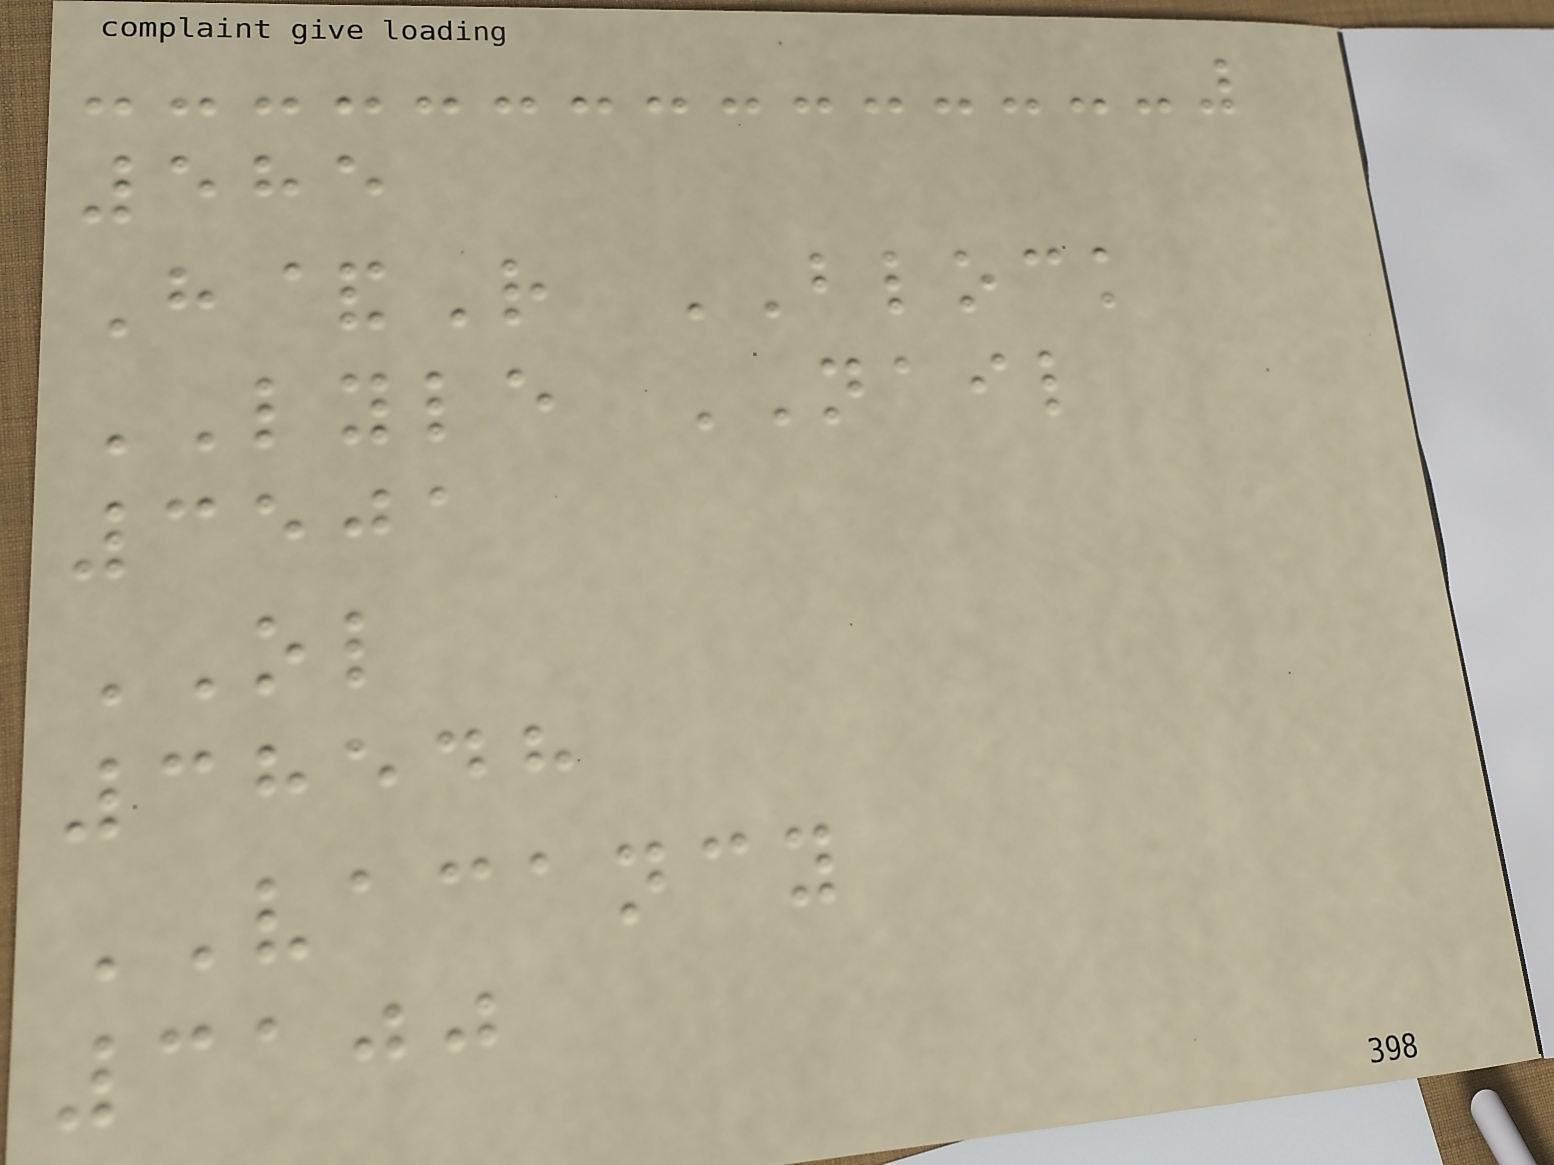585
H&R BLOCK
LYLE NAIL
3501
OL
38548
VACANCY
3100
